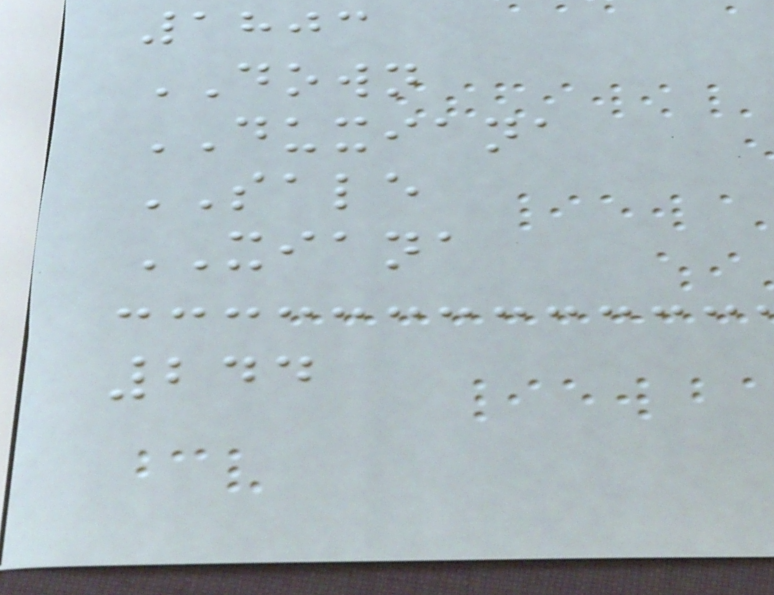1803
DOWN
DUXIANA
SALE
XIANA
244
